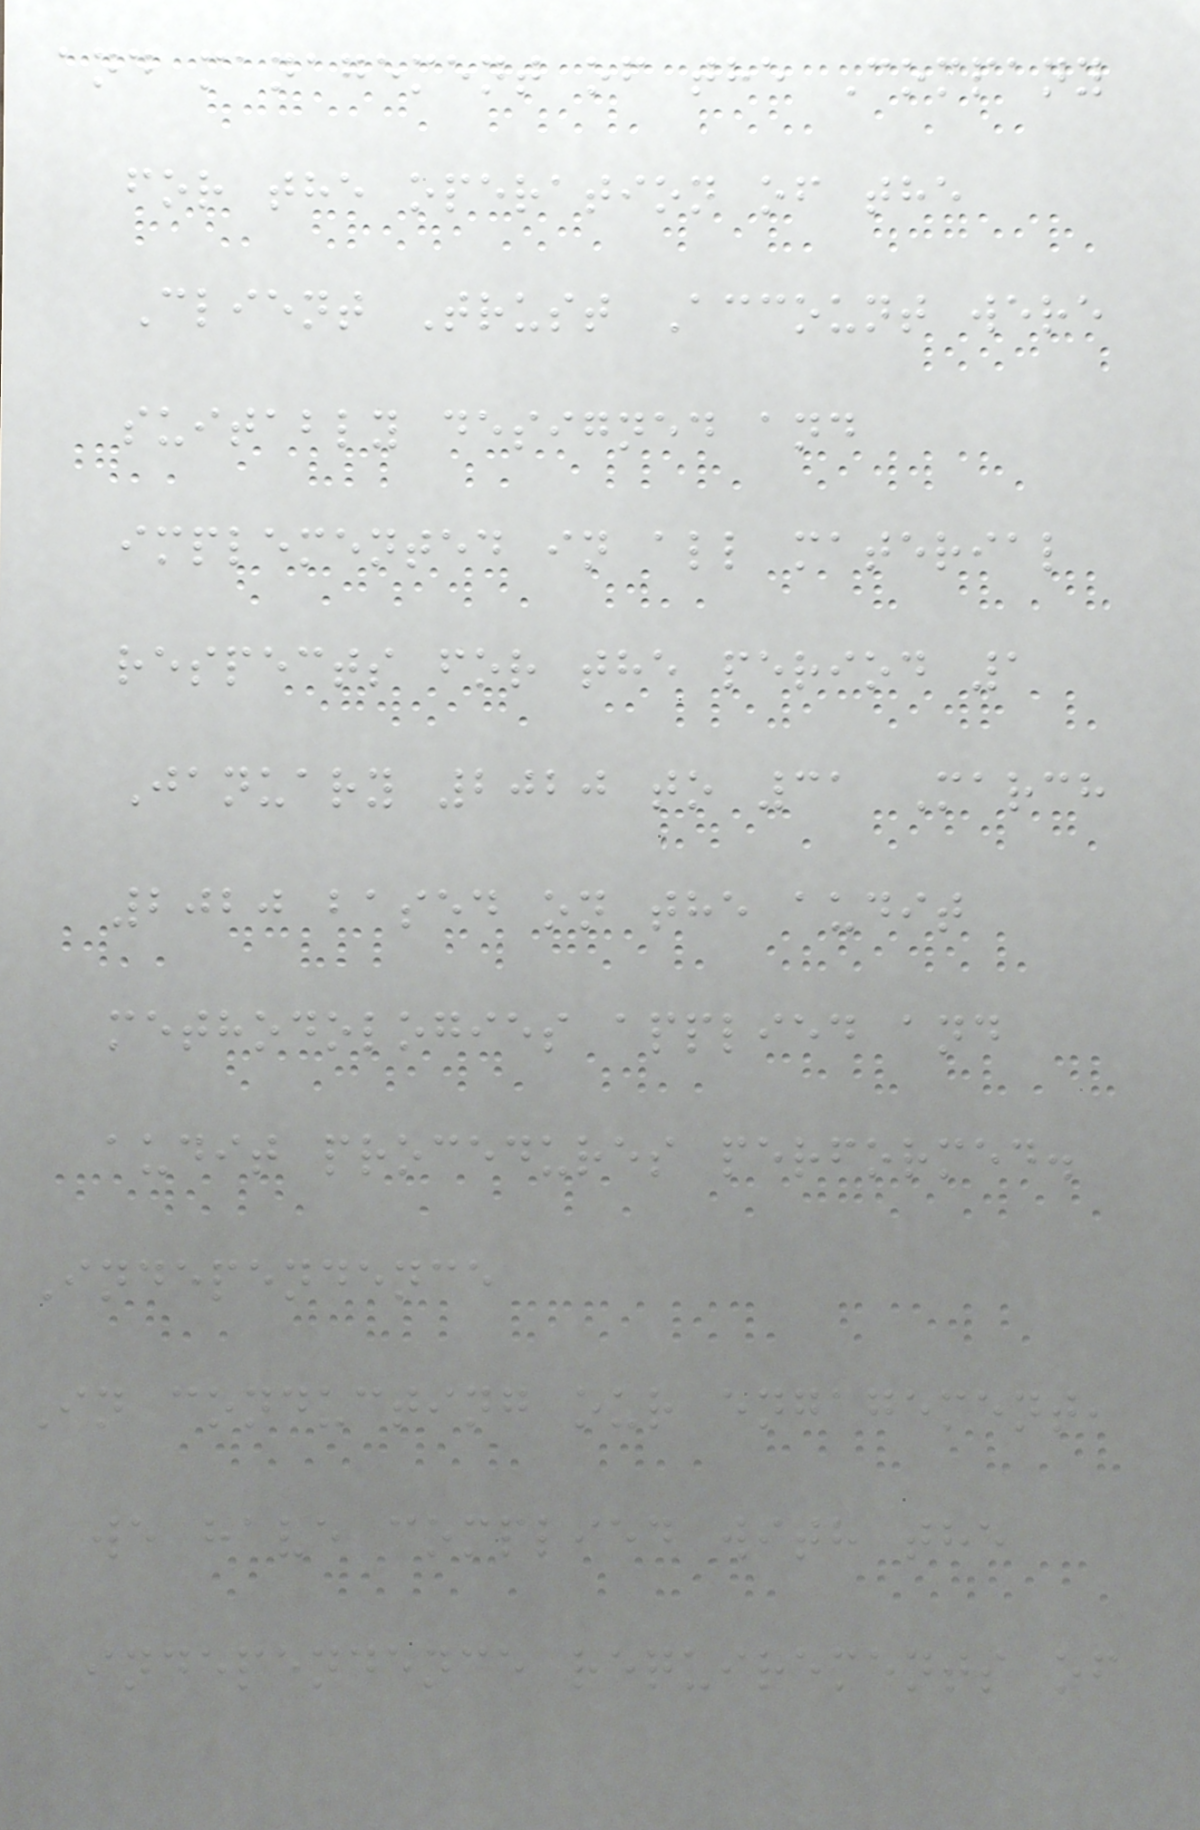and management of the Company
for the operation of the
Client Trust Account were
suitably designed and
implemented in all material
respects for the period 1
January 2020 to 31 March
2020 based on the audit
methodologies applied and
audit procedures performed.
Independence
In conducting our engagement,
we have complied with the
independence requirements of
